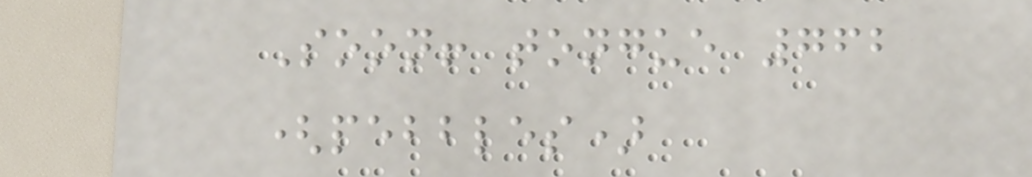Soon! tongue 762
(pebbles)
